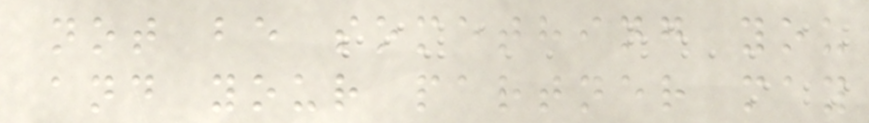not be something you
and your partner may
